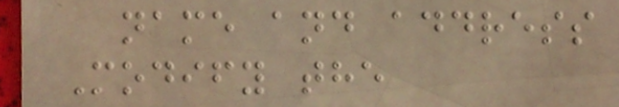name and address
Modify the
